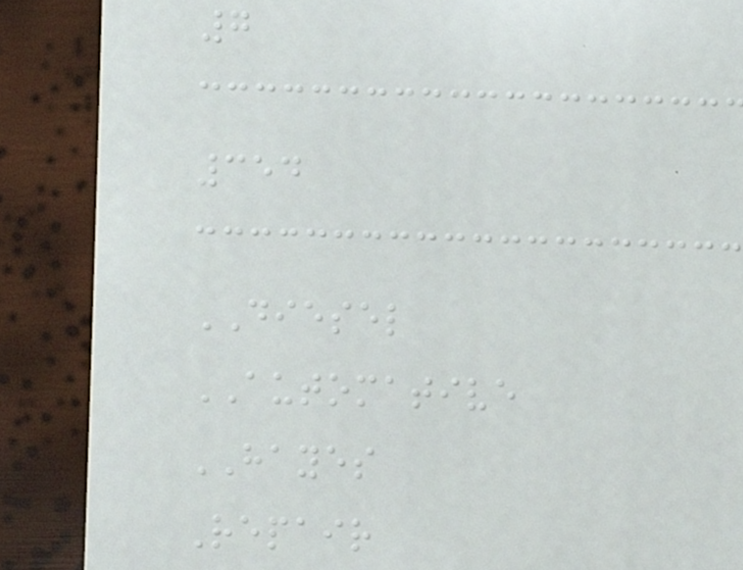7
354
DIESEL
AUTOMATIVE
HAYES
Repair
